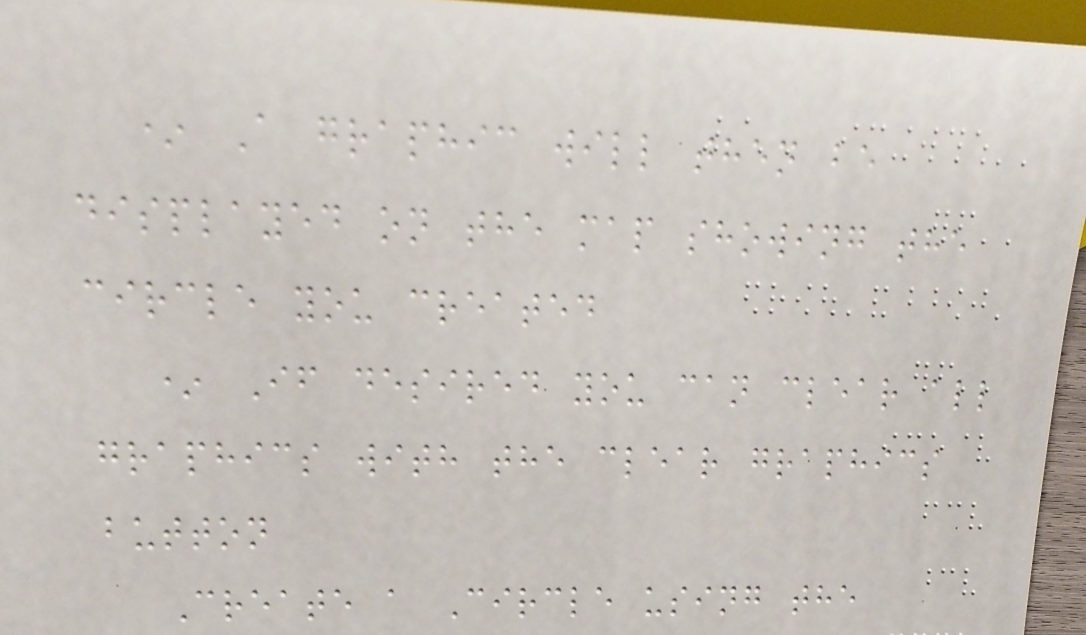* A graphic will then be
displayed on the map showing the
circle you created
* If desired you can clear all
graphics with the clear graphics
button
Create a Circle using the
